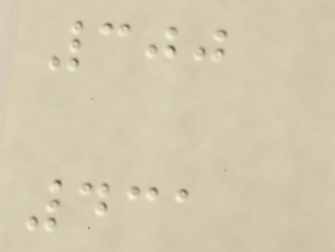300
431
